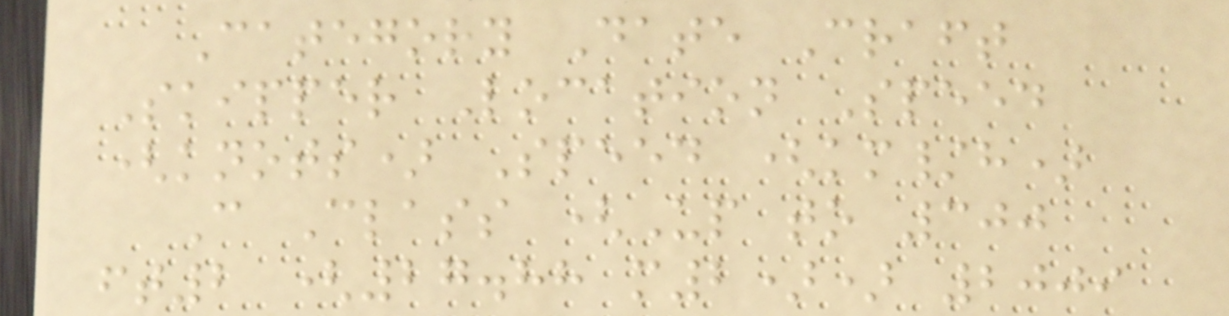Category Date Craft
Skipper Location Speed
(knots) Speed (km/h)
C Class (Up to 300
ft2 (27.88 m2)) 2009
